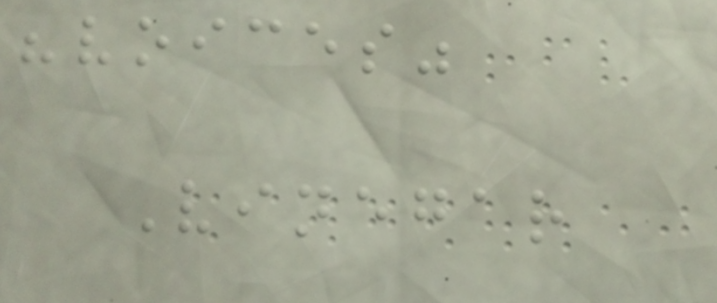"voices"
Vinegar
